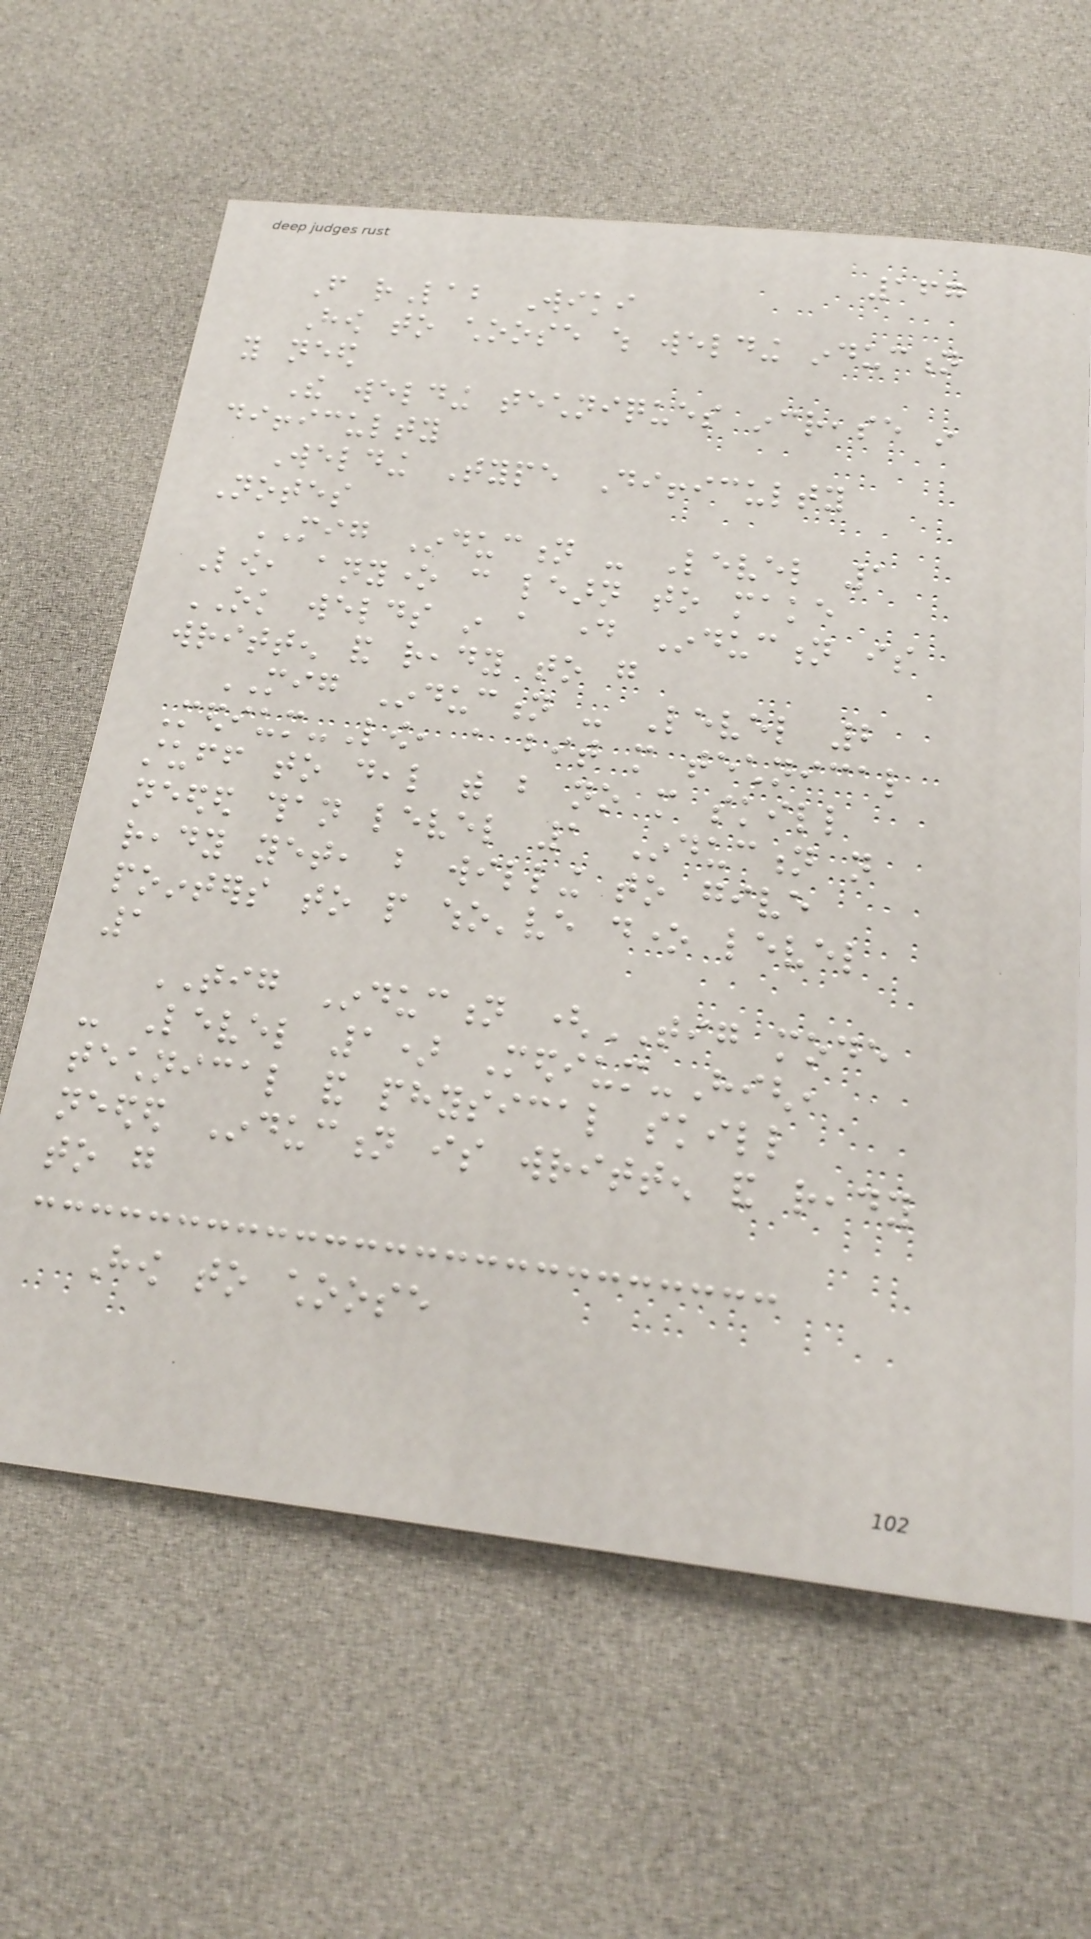167
From rLab Wiki
How to choose which welding induction
you need
The welding techniques increase in
difficulty
Welding Type Difficulty
Notes
MIG Induction - Level 1
Low, anyone can learn to make
OK welds in a day Induction is
written and ready to go
MIG Induction - Level 2
Medium-Low, a bit more technical
stuff to deal with but no more skill
needed than level 1 Induction not
ready yet, but willing to give
pointers to people who've done level
1
TIG Induction (TIG mode
- Level 1) Medium-High,
technical and physical skill
needed Induction is written and ready
to go
How to choose
